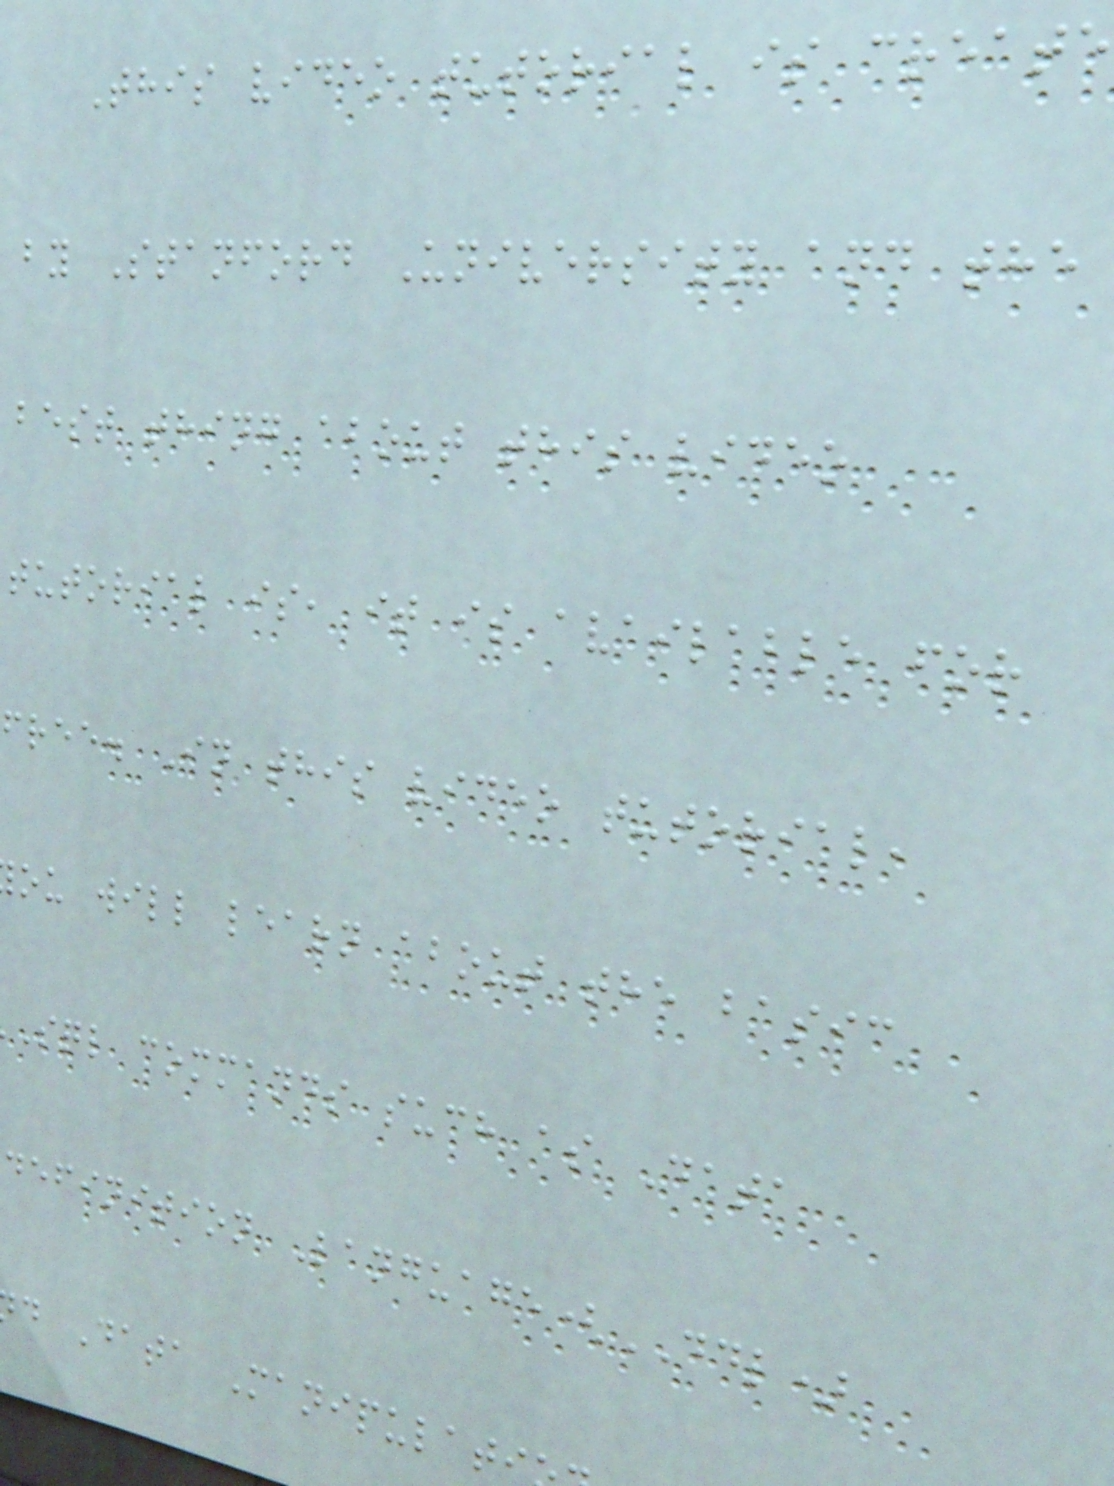This video tutorial is create
by Stanford University and the
best thing about this video
tutorial is, it is available for
free. In this video tutorial,
ou will learn about the basic
sql commands such as Data
definition Language(DDL)
d Data Manipulati
